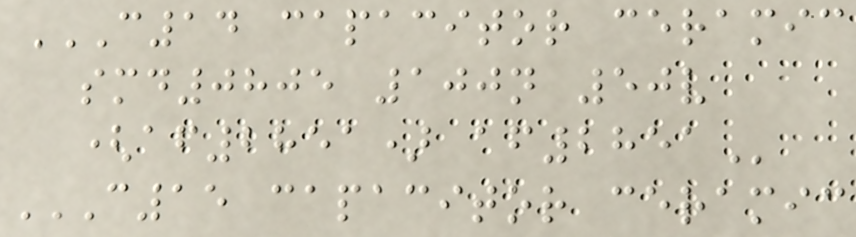C14 CAPACITOR CERAMIC
SMD0805 100N 50V
(AF2851) AF2851
C15 CAPACITOR CERAMIC
